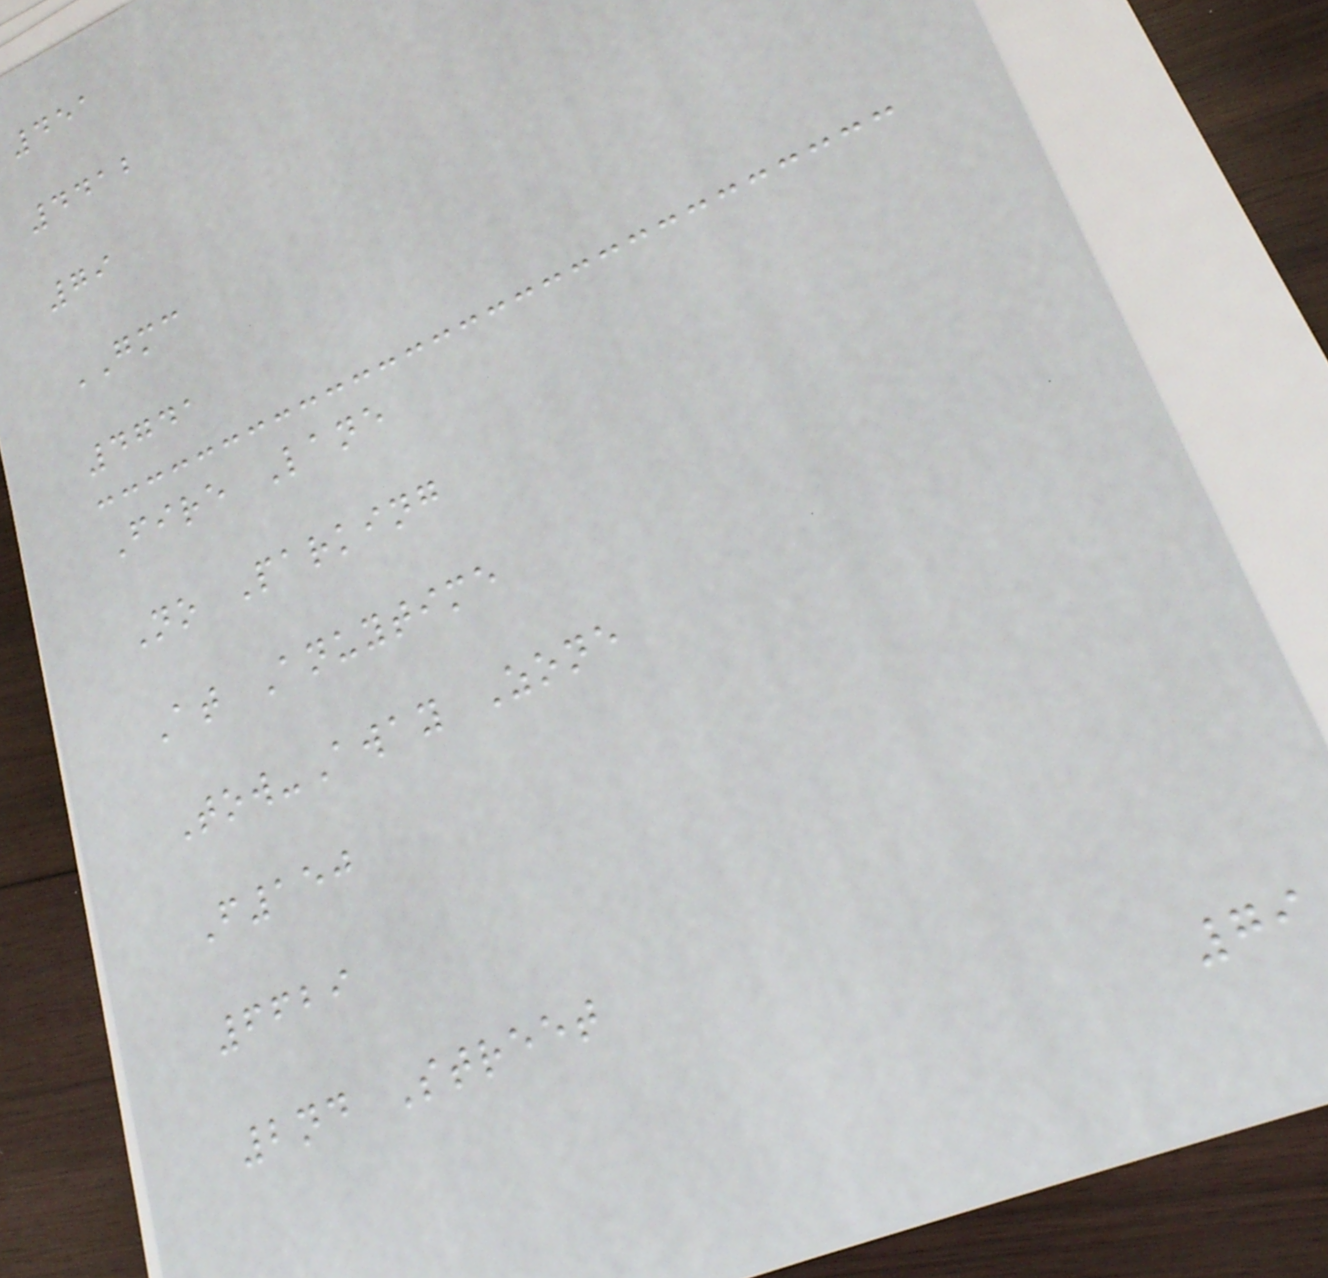451
4412
79
GMC
4741
Fire Lane
No Parking
At Anuytime
Tow-Away Zone
F150
6629
2nd Street
79
